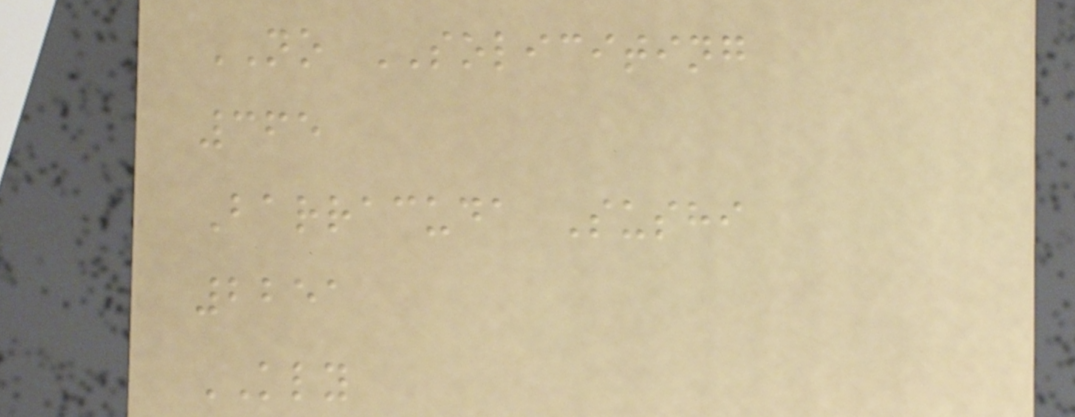NO SOLICITING
365
Barracuda Sushi
2251
KLY
